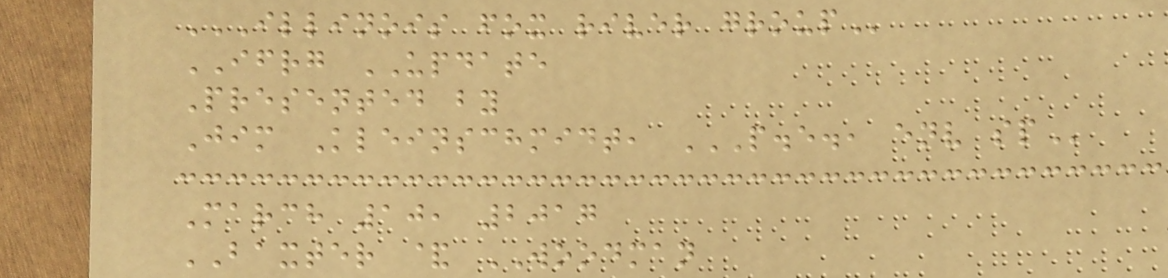ILLINOIS FOX RIVER GROUP
IFRG UPDATE
Presented by
Jim Kleinschmidt, P.E., ENV SP
March 10, 2017
BAXTER & WOODMAN
